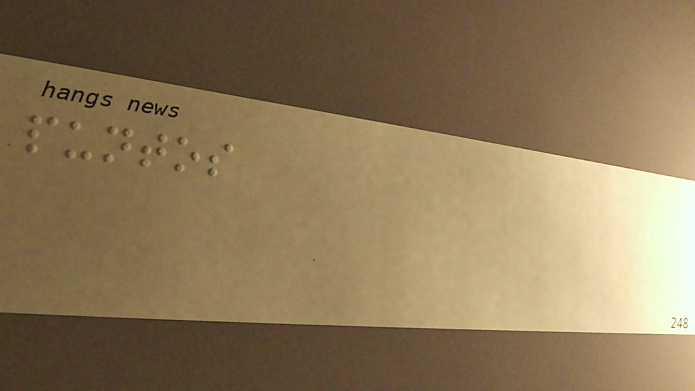puntos
